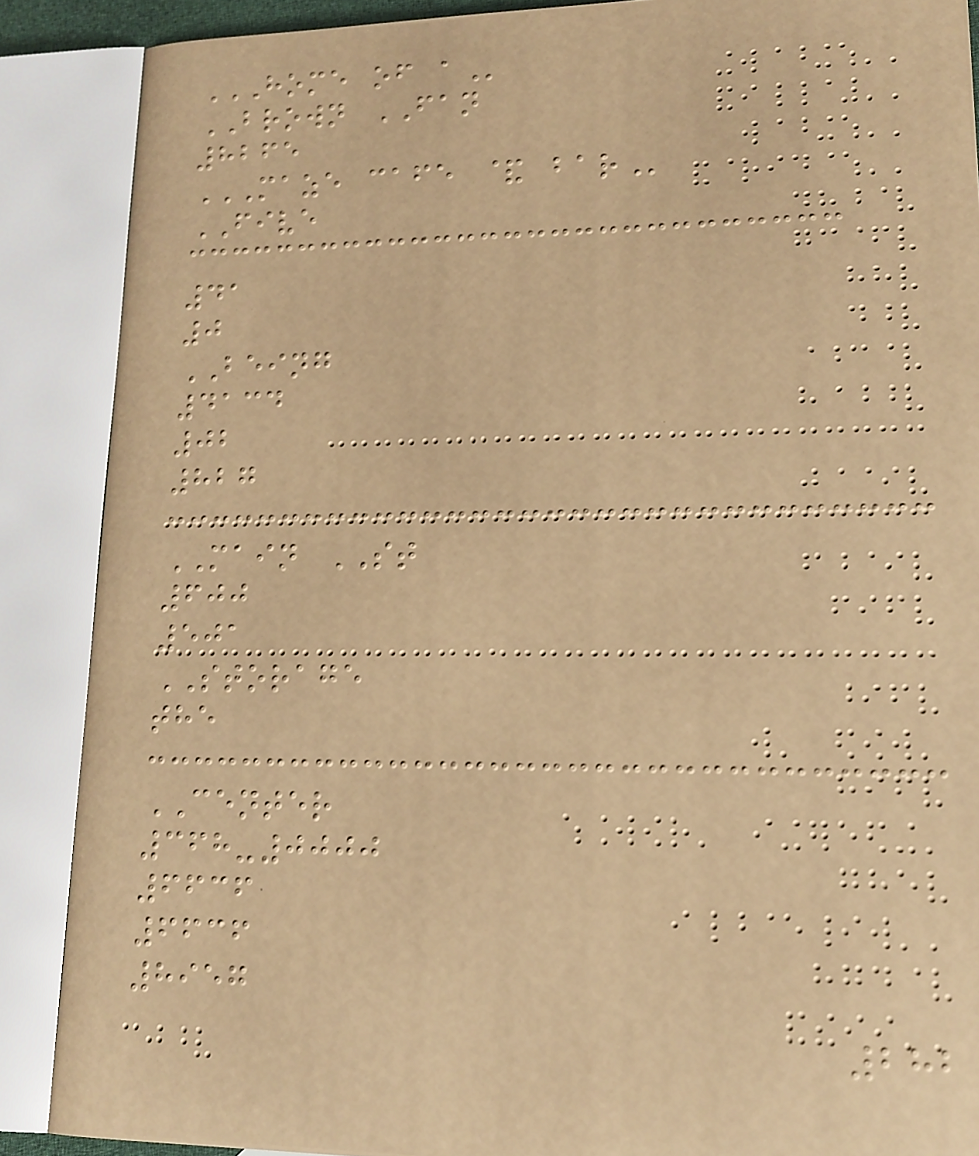HOME OF A
BROWN FAN
8265
MAZE CAFE & BAR
FIVE
41
0
BEING
4134
02
827
MAIN ST
600
501
STORAGE
the
CENTER
368-0000
6636
6636
8957
282
